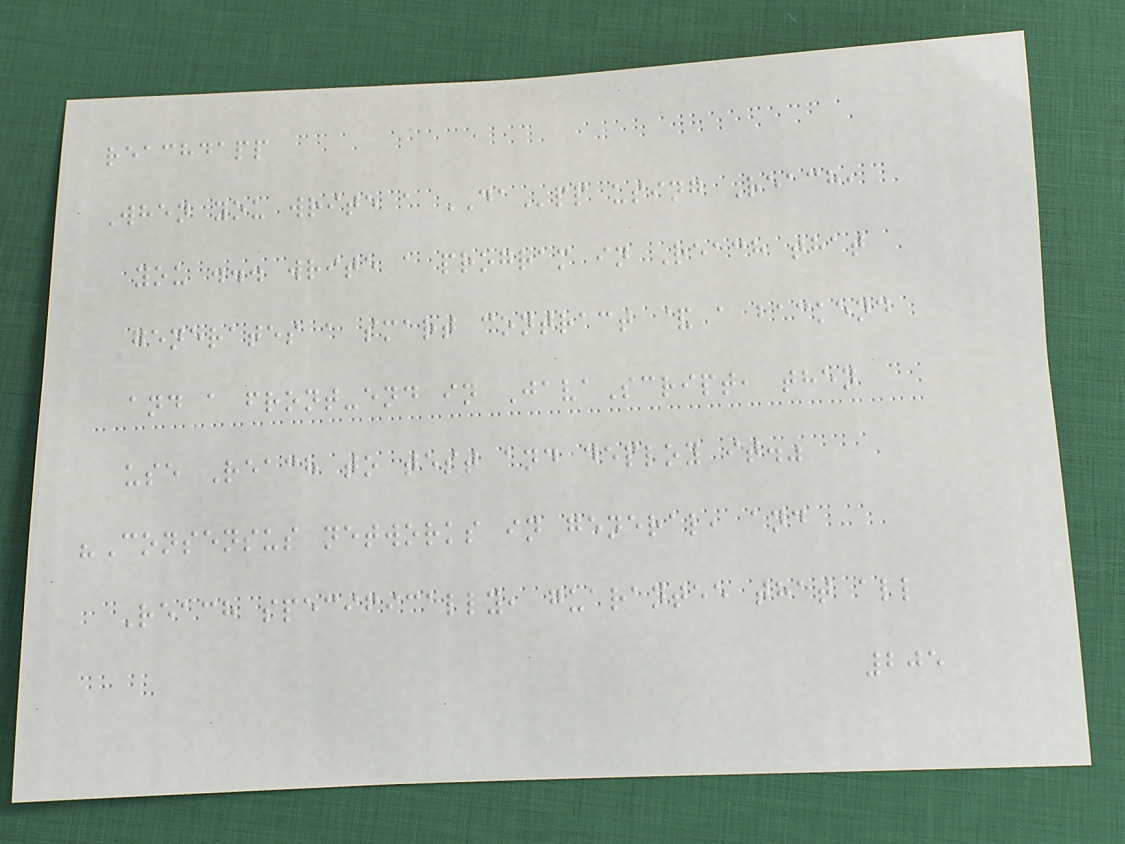reachdapp
When you write a DApp using Reach,
you ... write a program in Reach that
generates a smart contract & a backend
and a front-end in JavaScript, then
use Reach to test and deploy it."
"Consensus networks in general, and
Reach specifically, guarantee that all
205
